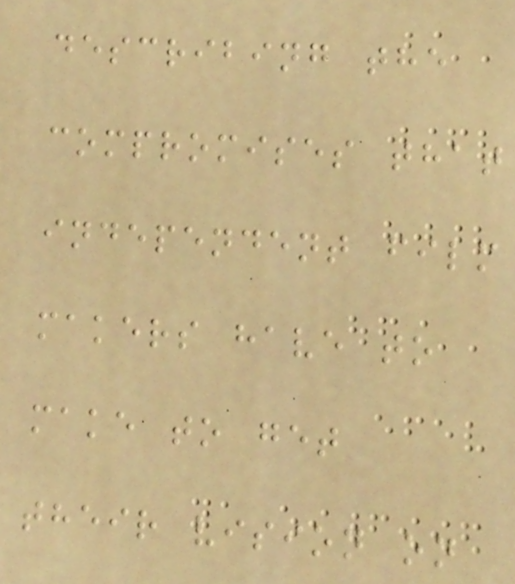describing the
compromises that
independent film
makers have to
make to get
their vision on
